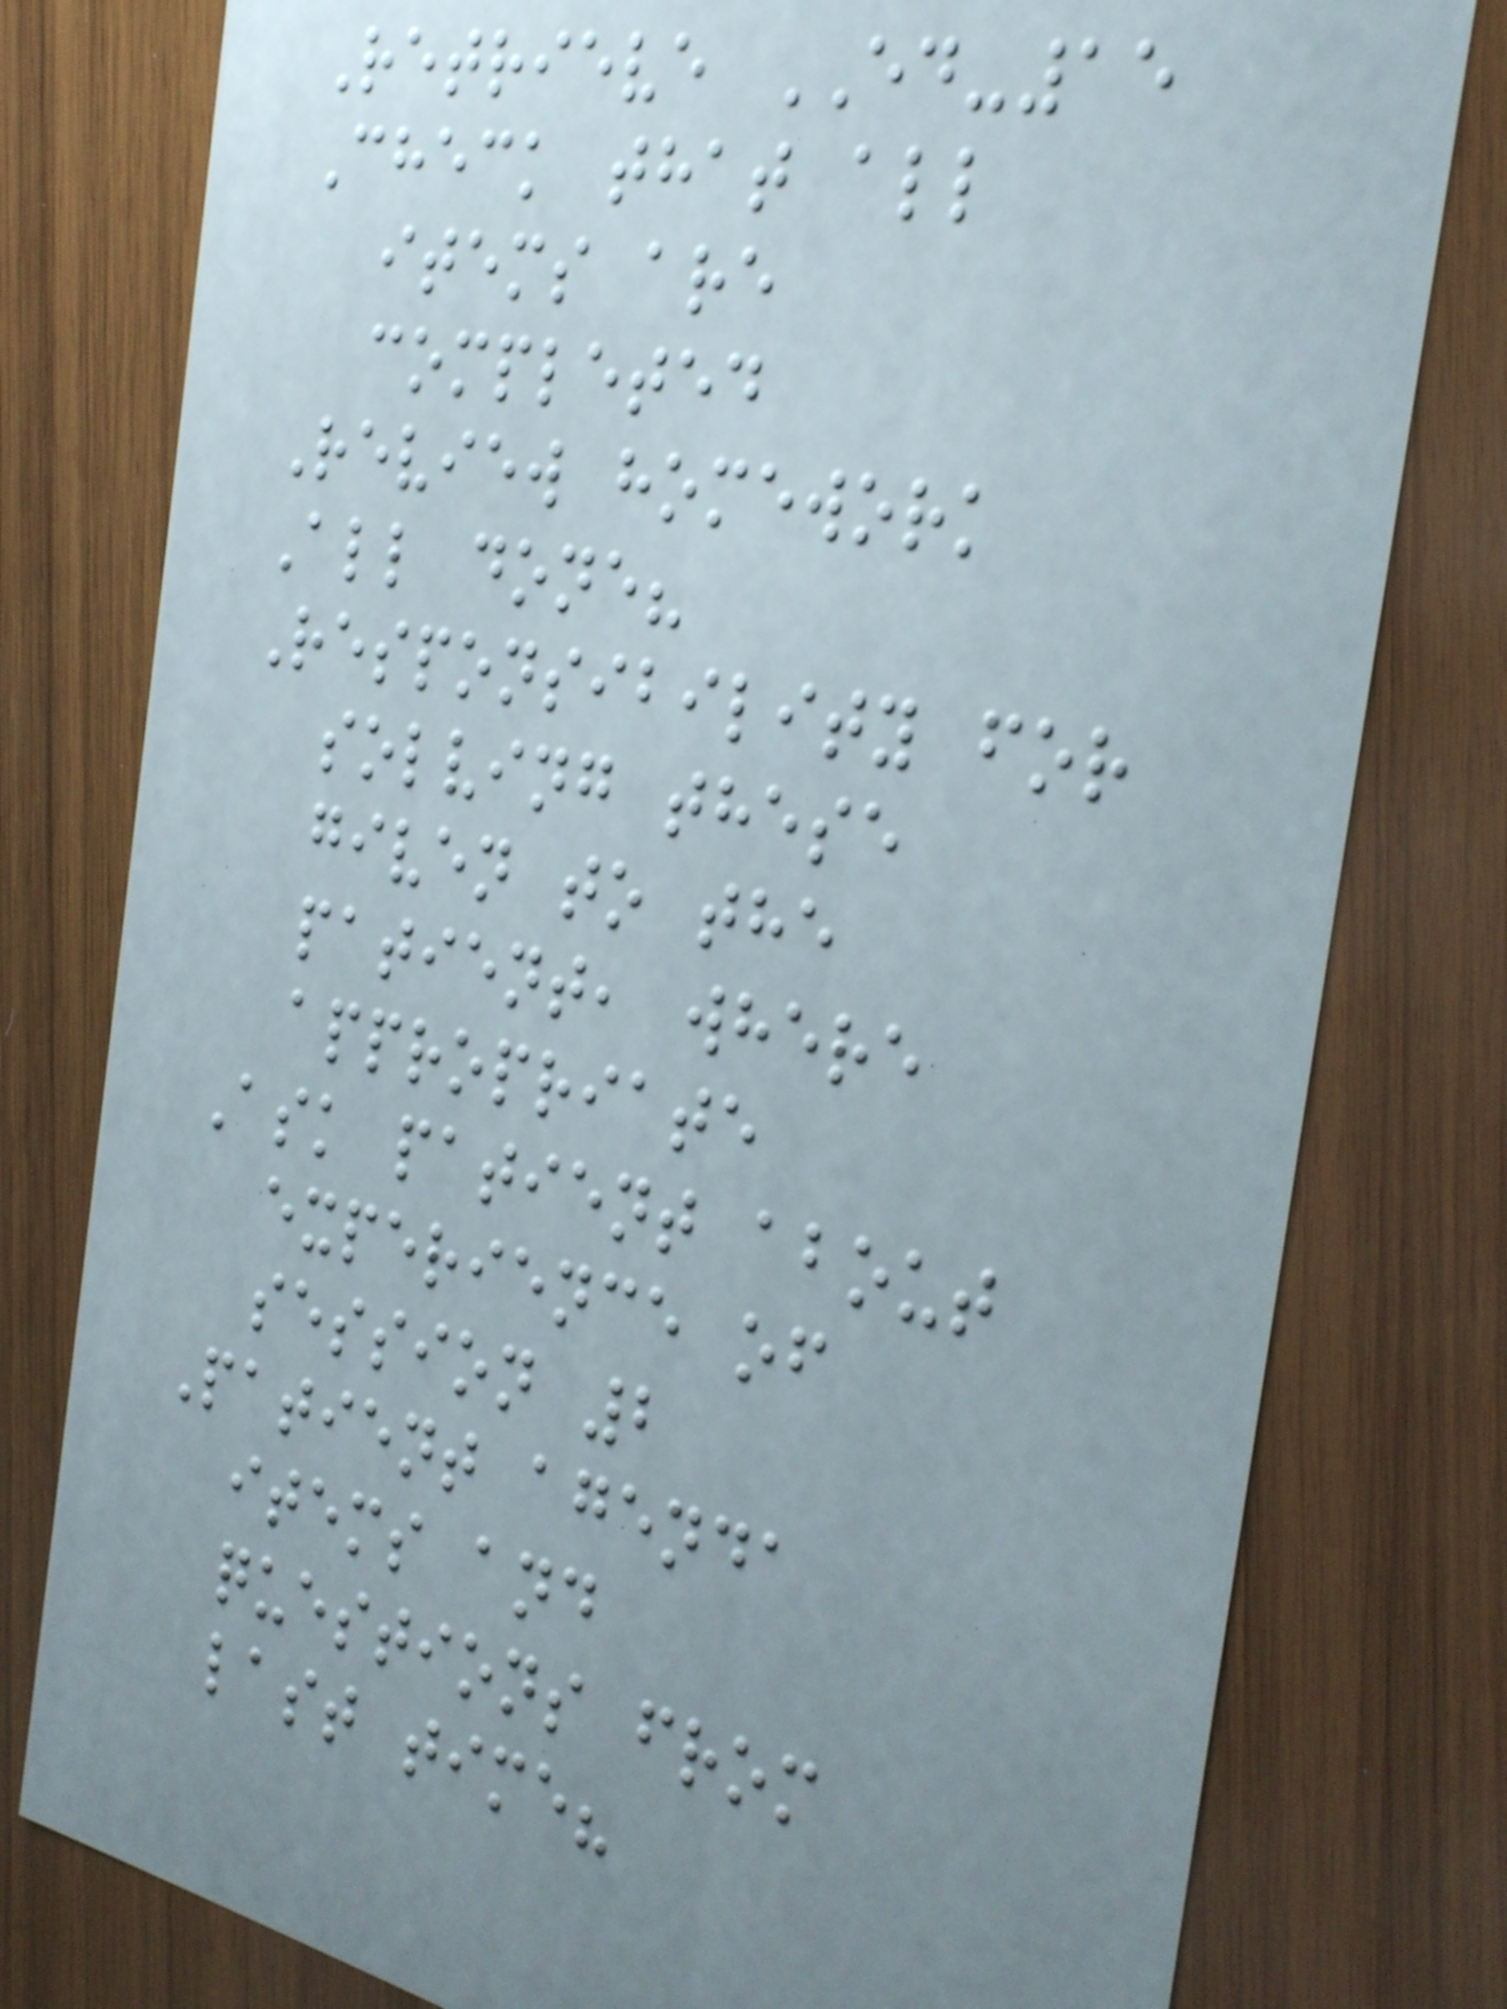Retrieve ED-15
Check that all
items are
completed
Review homework
All done?
Responsibility for
solving these
given to the
patient, where
appropriate
Ask patient about
experience of
session 2
Patient agenda
items and
questions from
last time?
